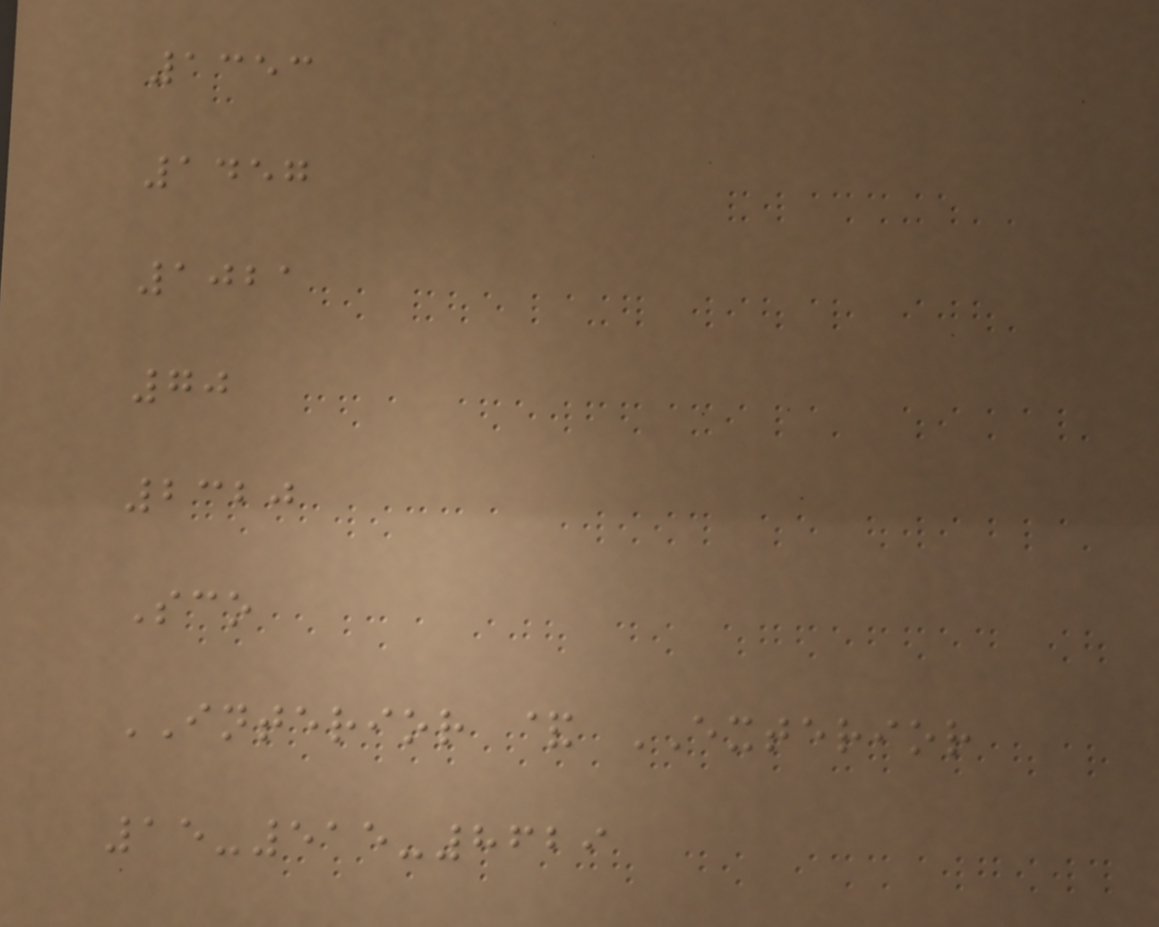1353
1457
1021
70
2320
Sco
INTERIOR & EXTERIOR
15-515-8629
